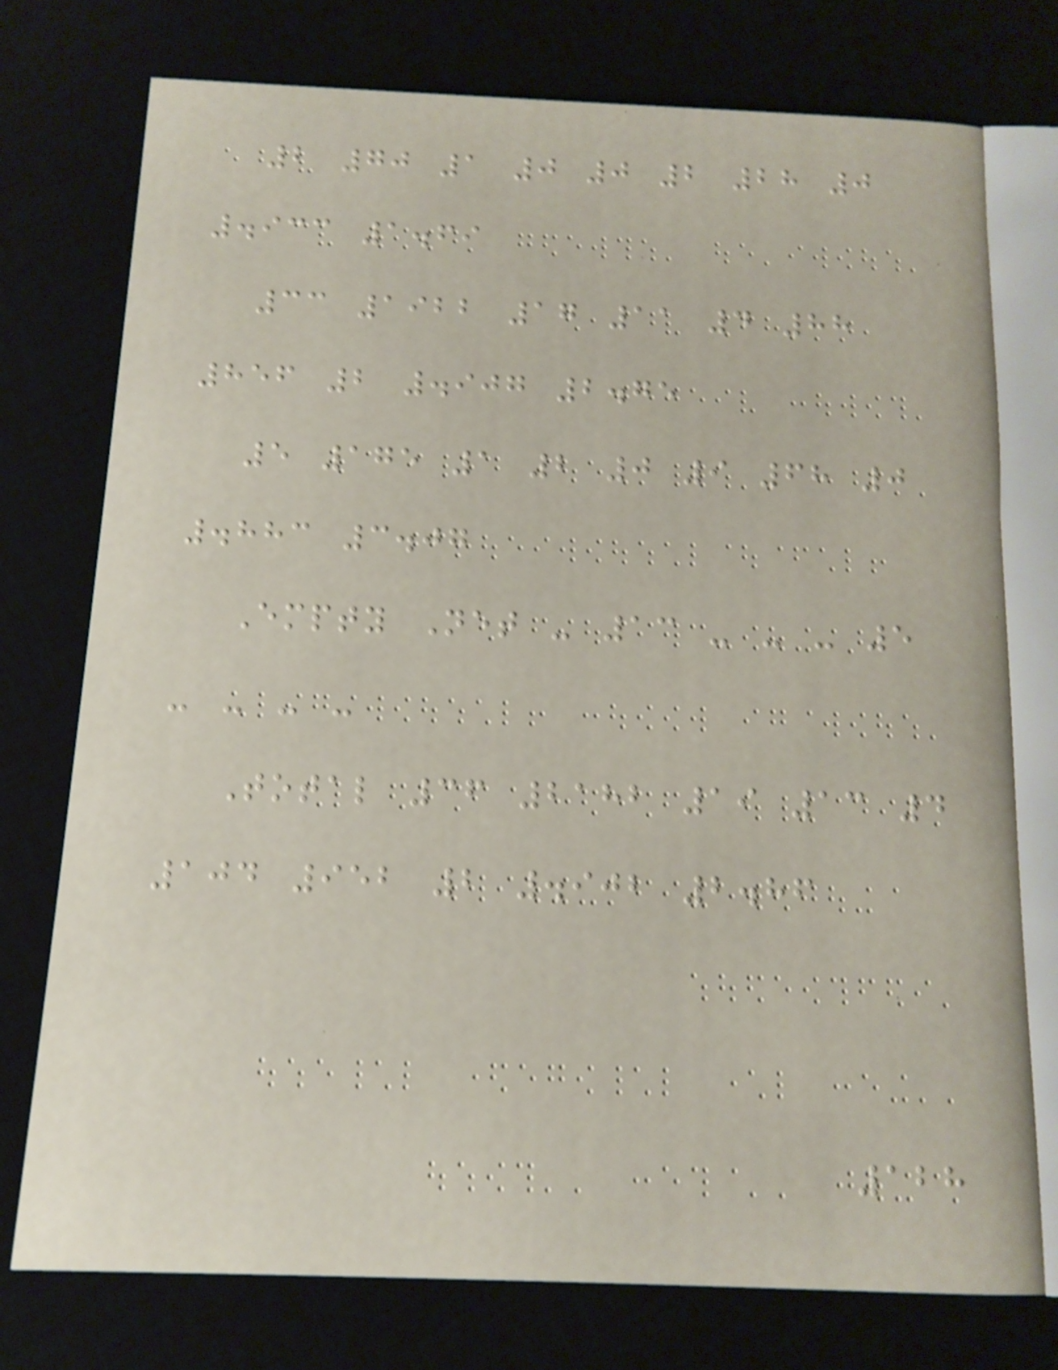2 70 1 0 0 2 28 0
.933 1.69
33 1922 17 11 4 88
856 2 .907 2.75
5 175 1 2 0 9 68 0
.883 3.07
Empty Net - 13 - - - 5
- - - -
Total 36 2182 19 13 4
104 952 2 .902 2.86
128
